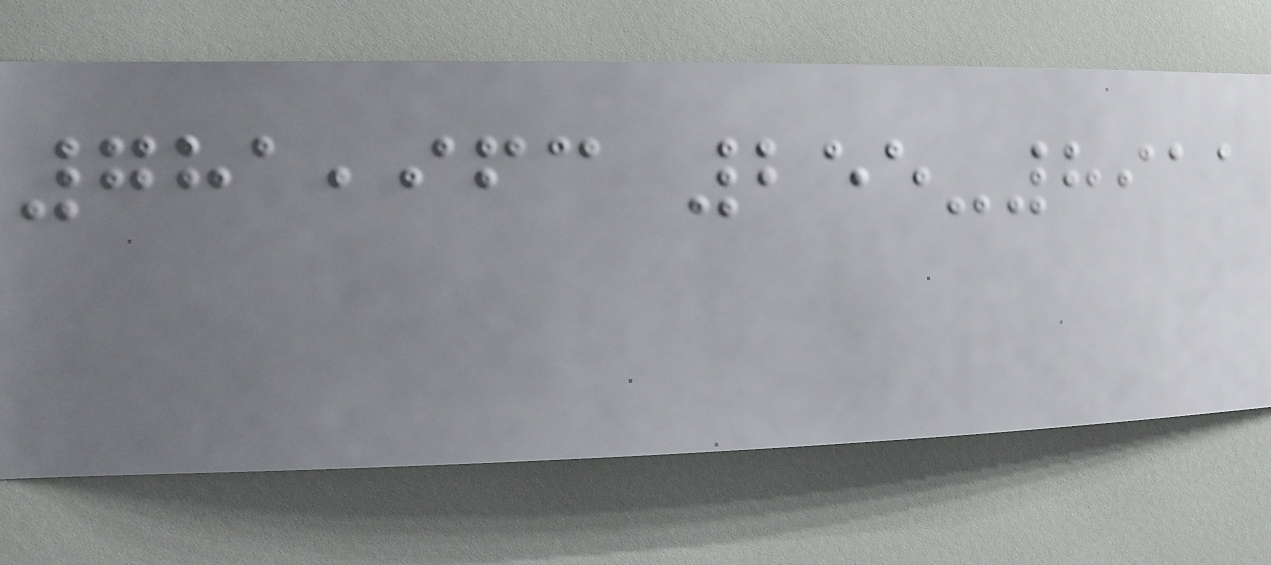781,963 255-8911
